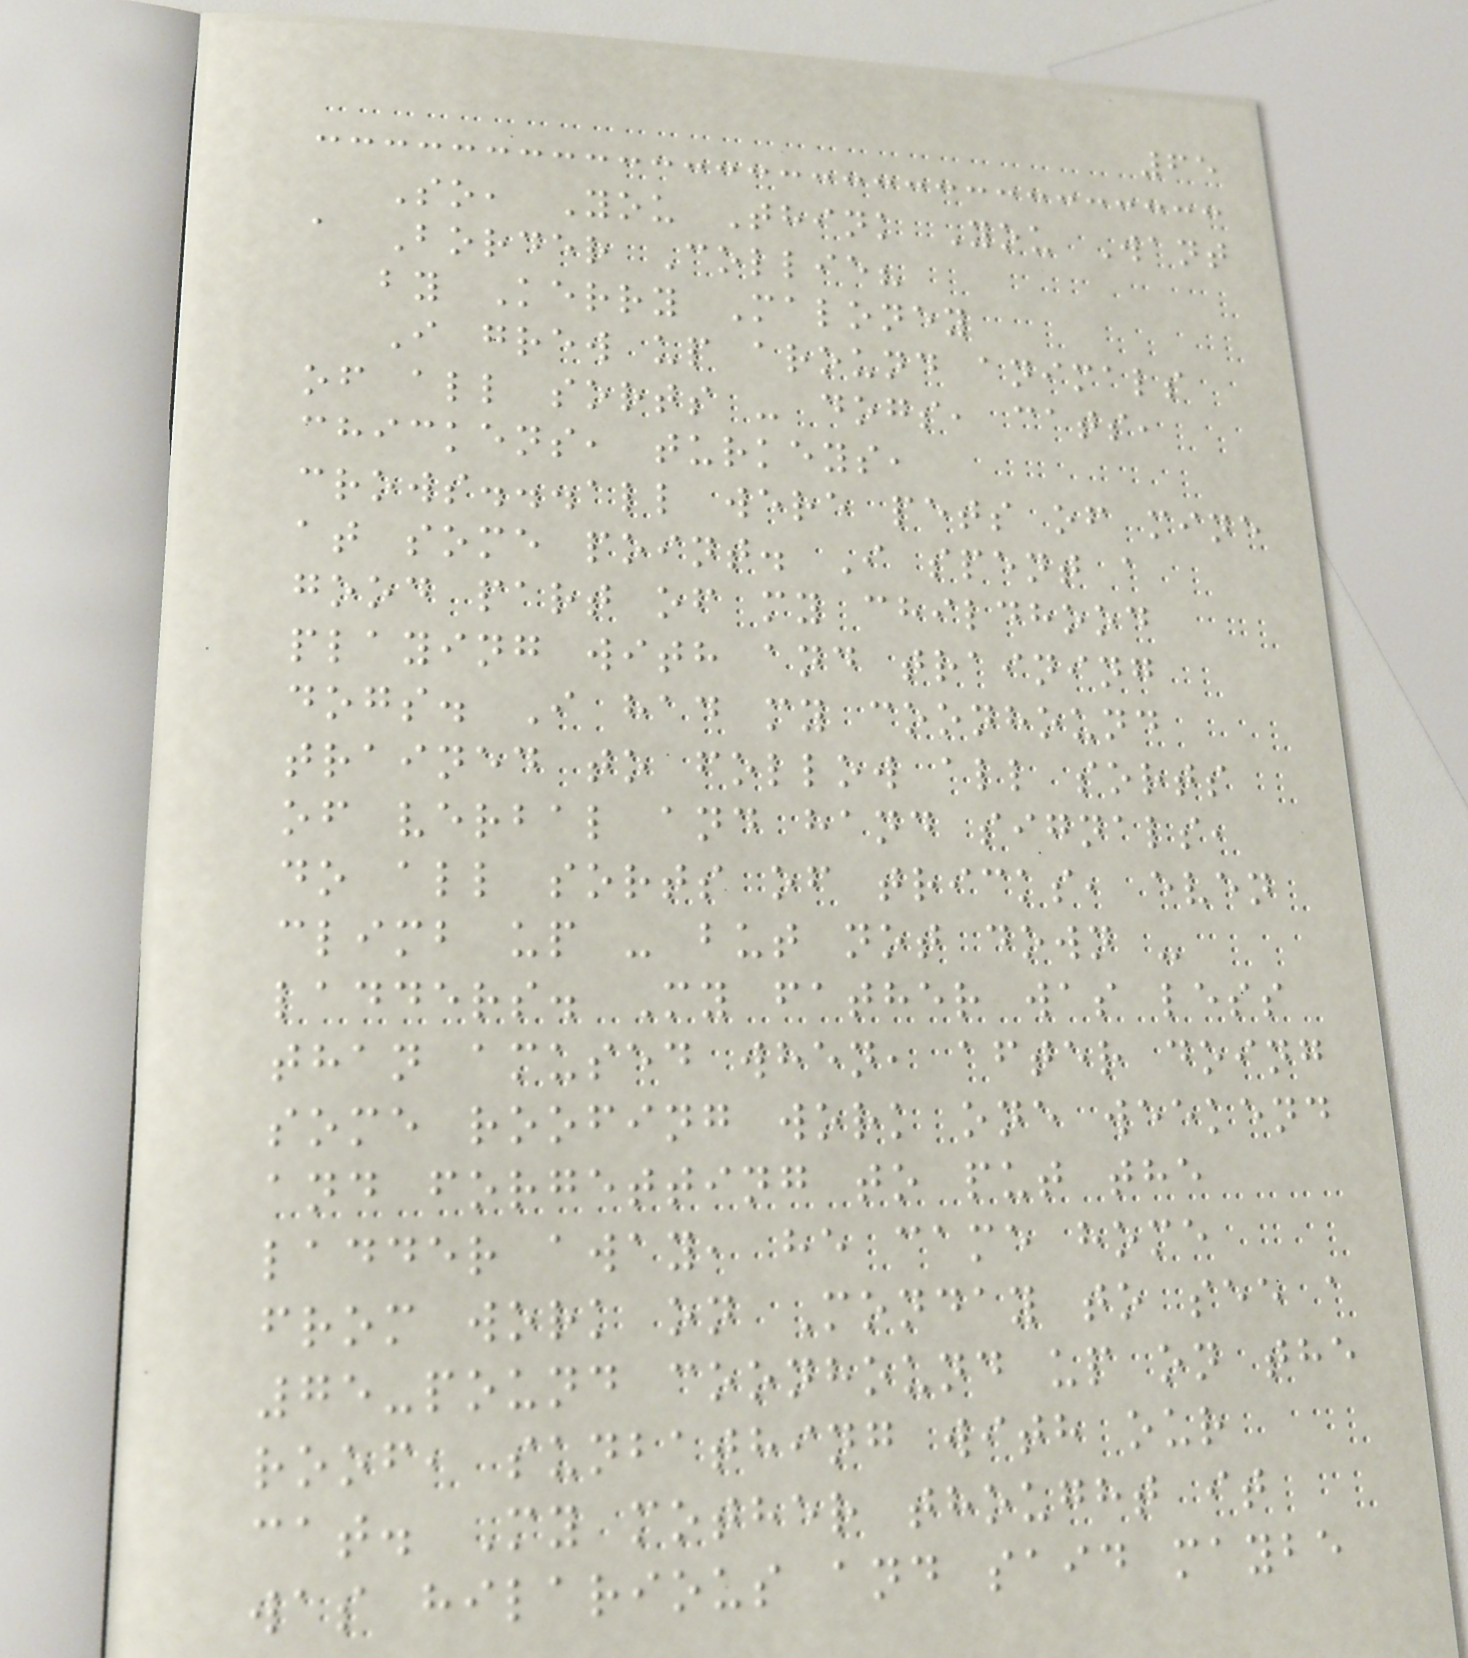65
So, You Think You Want
a Border Collie?
by Kerry Maloney
I grew up around animals
of all sorts - dogs, cats,
chickens, turkeys,
crows...all were pets of mine
at some point. I spent a
good part of my childhood
playing with and training
dogs. I had my coonhound
trained to follow all sorts
of verbal and hand signals,
do all sorts of tricks, even
climb up - but not down -
ladders. My father was less
than amused when, after doing
some roofing work one weekend
and forgetting to put the
ladder away, he came home
from work on Monday to see a
75-pound coonhound up on the
roof, sunbathing with our
cat. My mother thought it
was hilarious and said maybe
